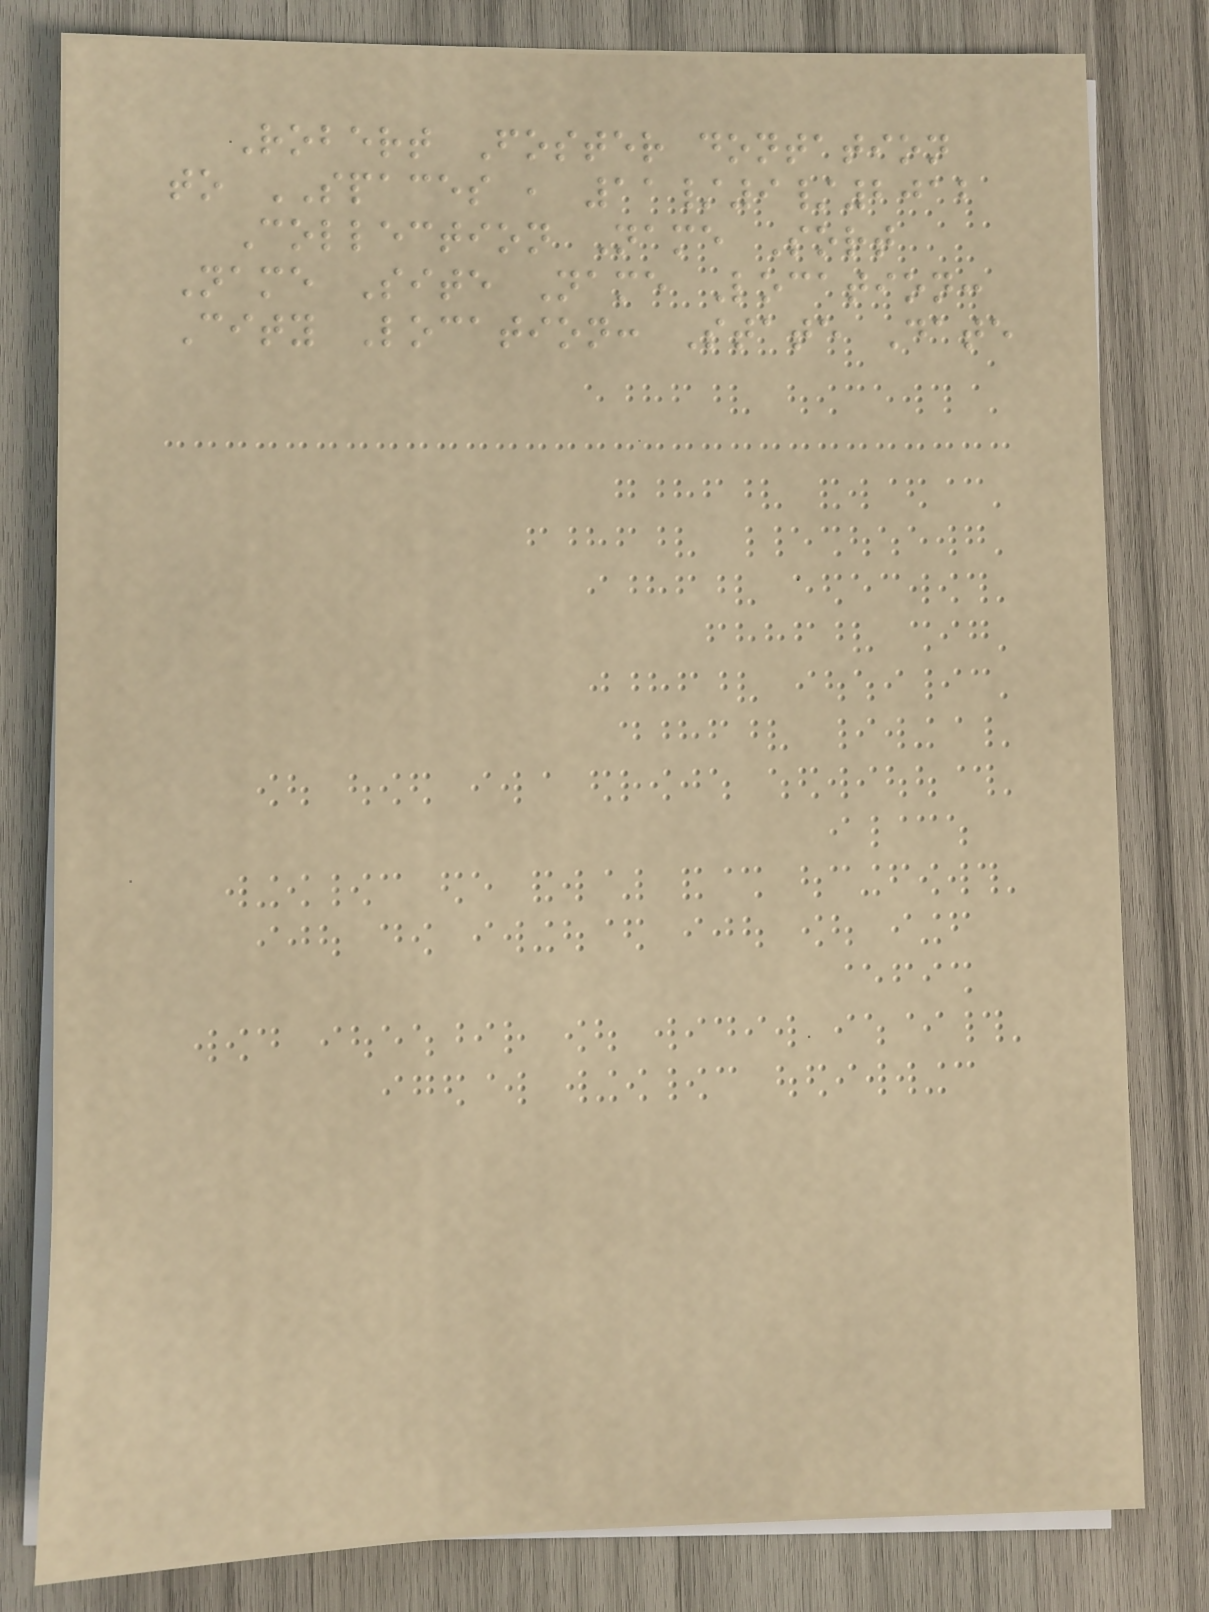Robert Foster dontation
to SPACES , 11/9/2012
Collection Name Sort
Name Site Name Location:
City Location: State Date
